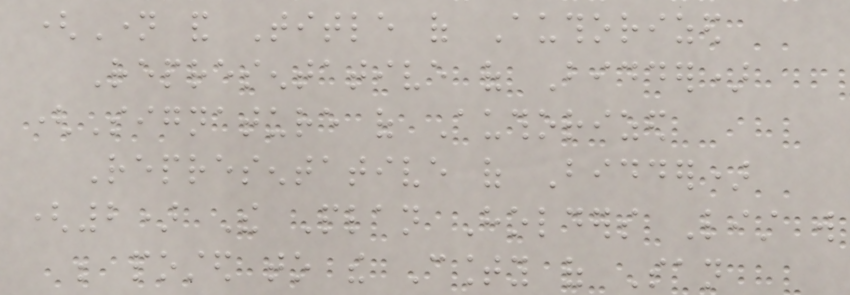(Name and Title of Authorized
Representative of Bidder)
(Signature of Authorized
Representative of Bidder)
(2) The Plan Holders List will
be posted to the County of San
